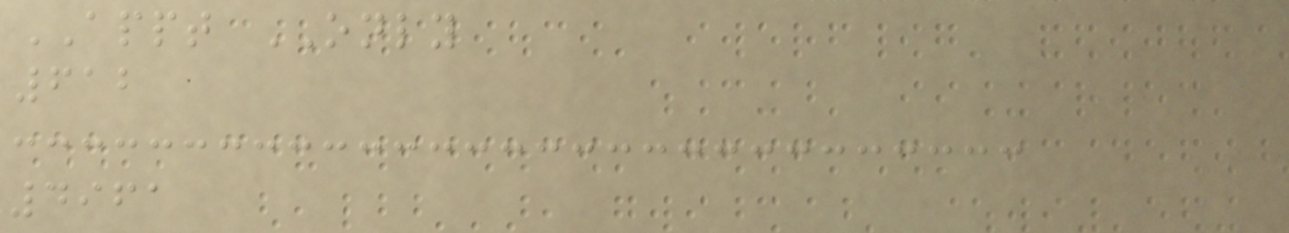APPT ONLY
612
4961
